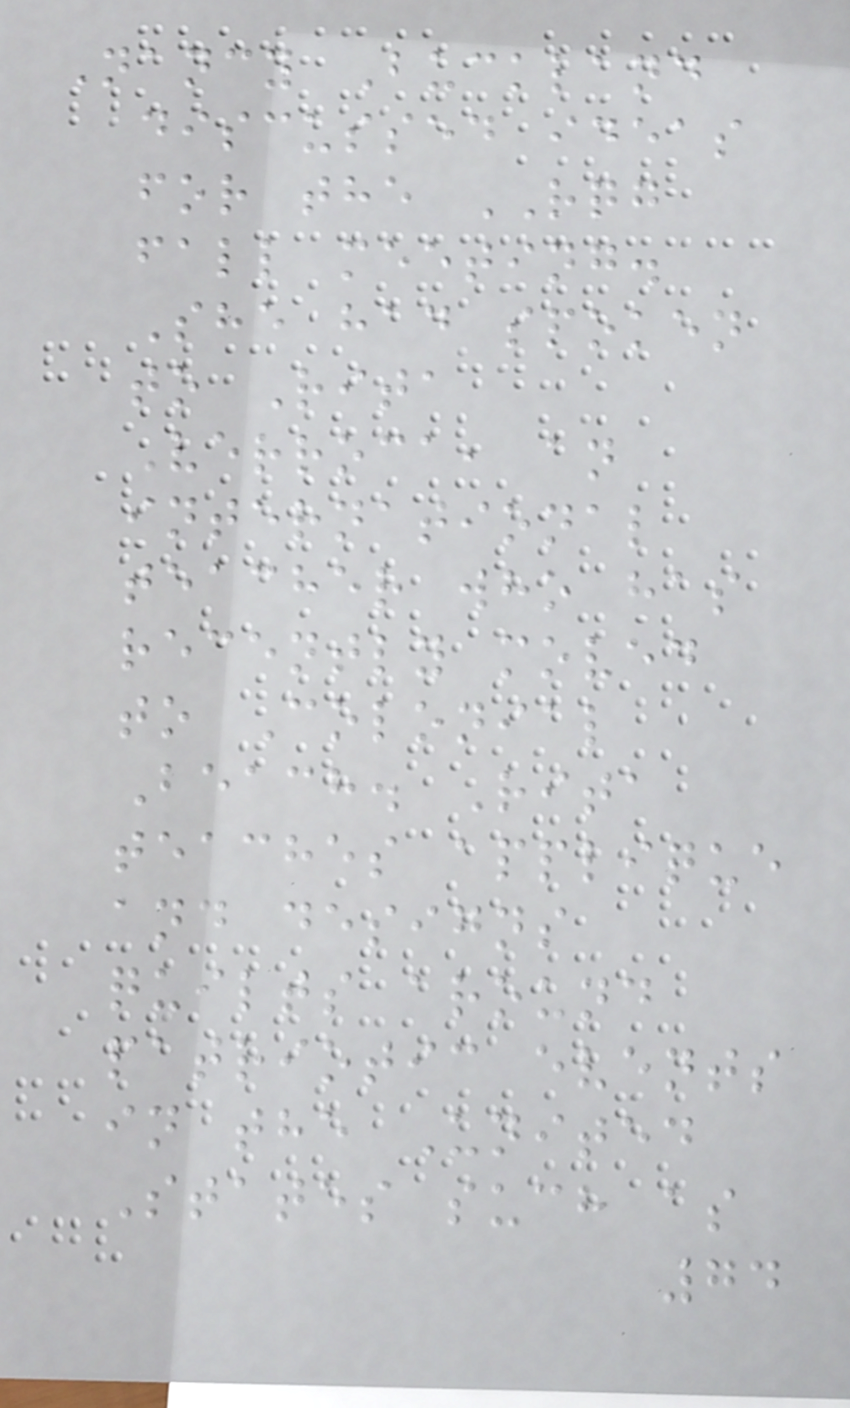Nancy Buckland
discussed ideas
for the RQG
fall meeting.
She had spoken
to Rita
Verroca, an
international
teacher who has
recently moved
to Colonial
Beach. Rita
teaches applique
and designs
quilts around
patriotic events
in the United
States such as
74
